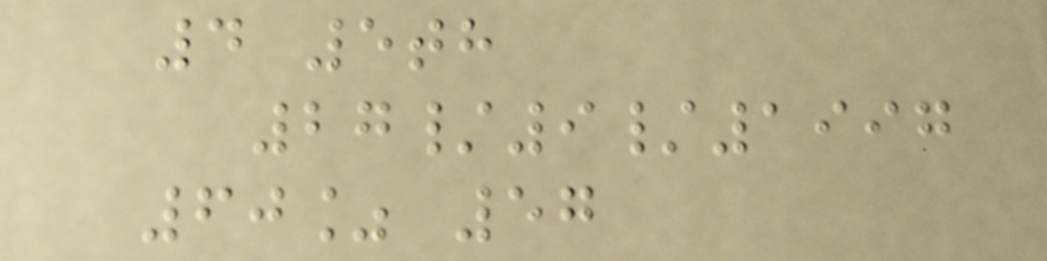4 5th
27/9/1997
60% 57
